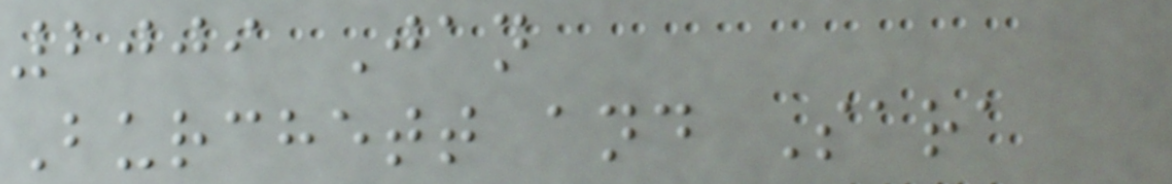2009 Jan
Burchett and Sara
